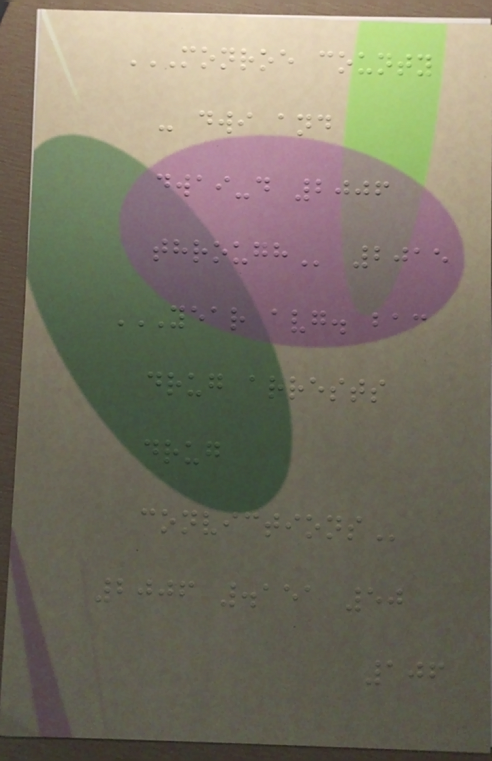MONROE COUNTY
- DWI AND
DWAI-D 2006
THROUGH 2015
YEAR AVG. BAC
DRUG ARRESTS
DRUG
CONVICTIONS
2006 .151 50
106
